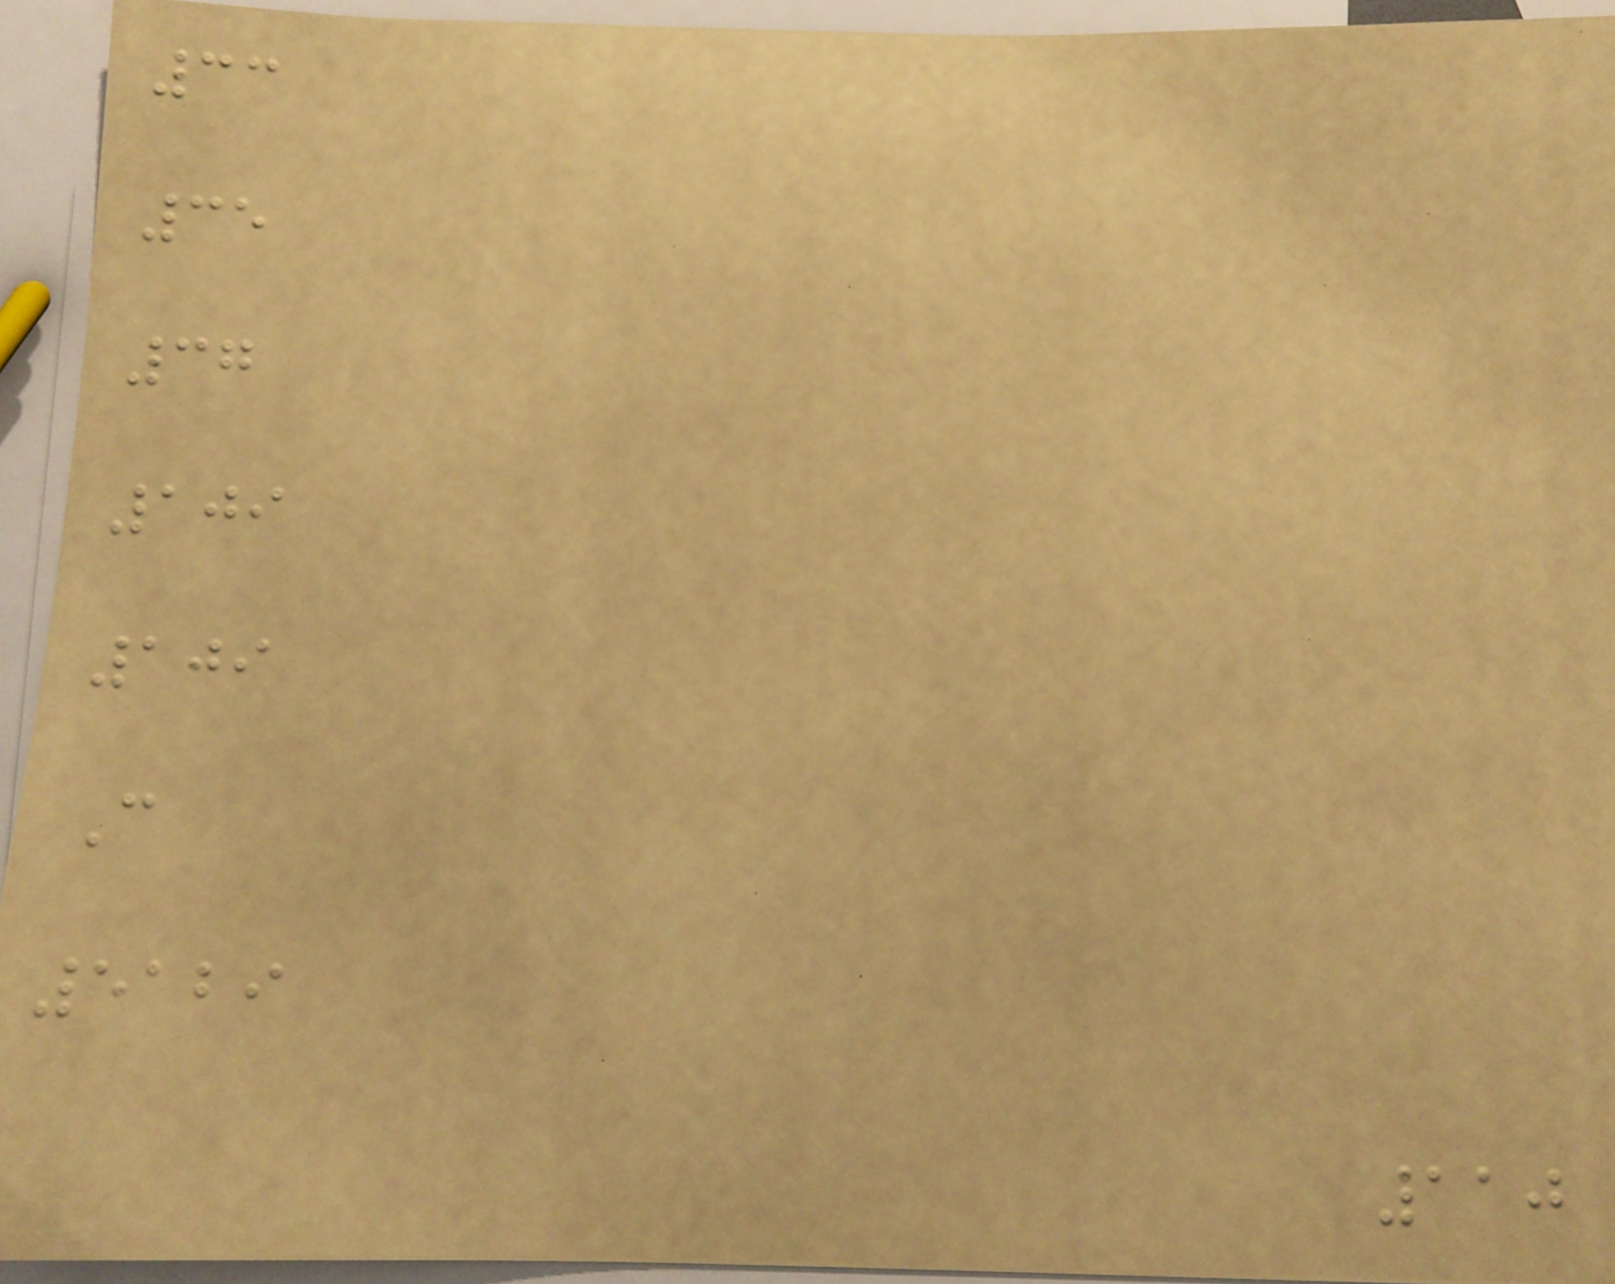33
35
37
109
109
C
5129
110
